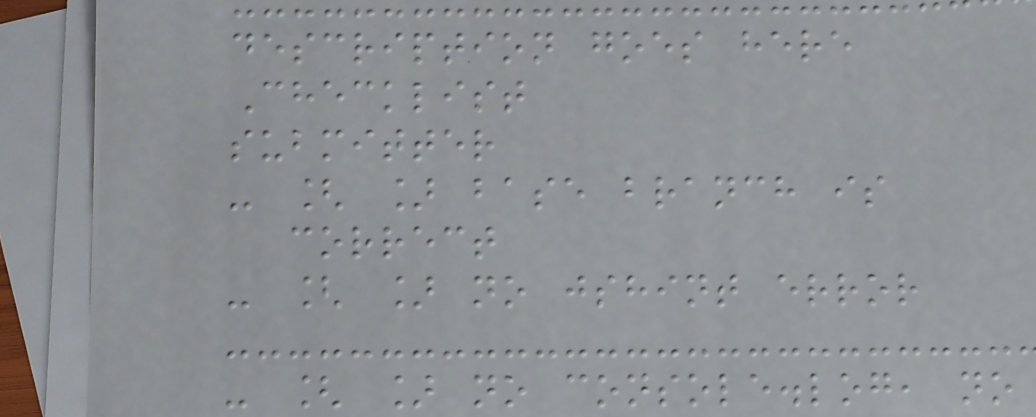description goes here
Checklist
submitter
- [ ] base branch is
correct
- [ ] no jshint error
- [ ] no console.log, no
